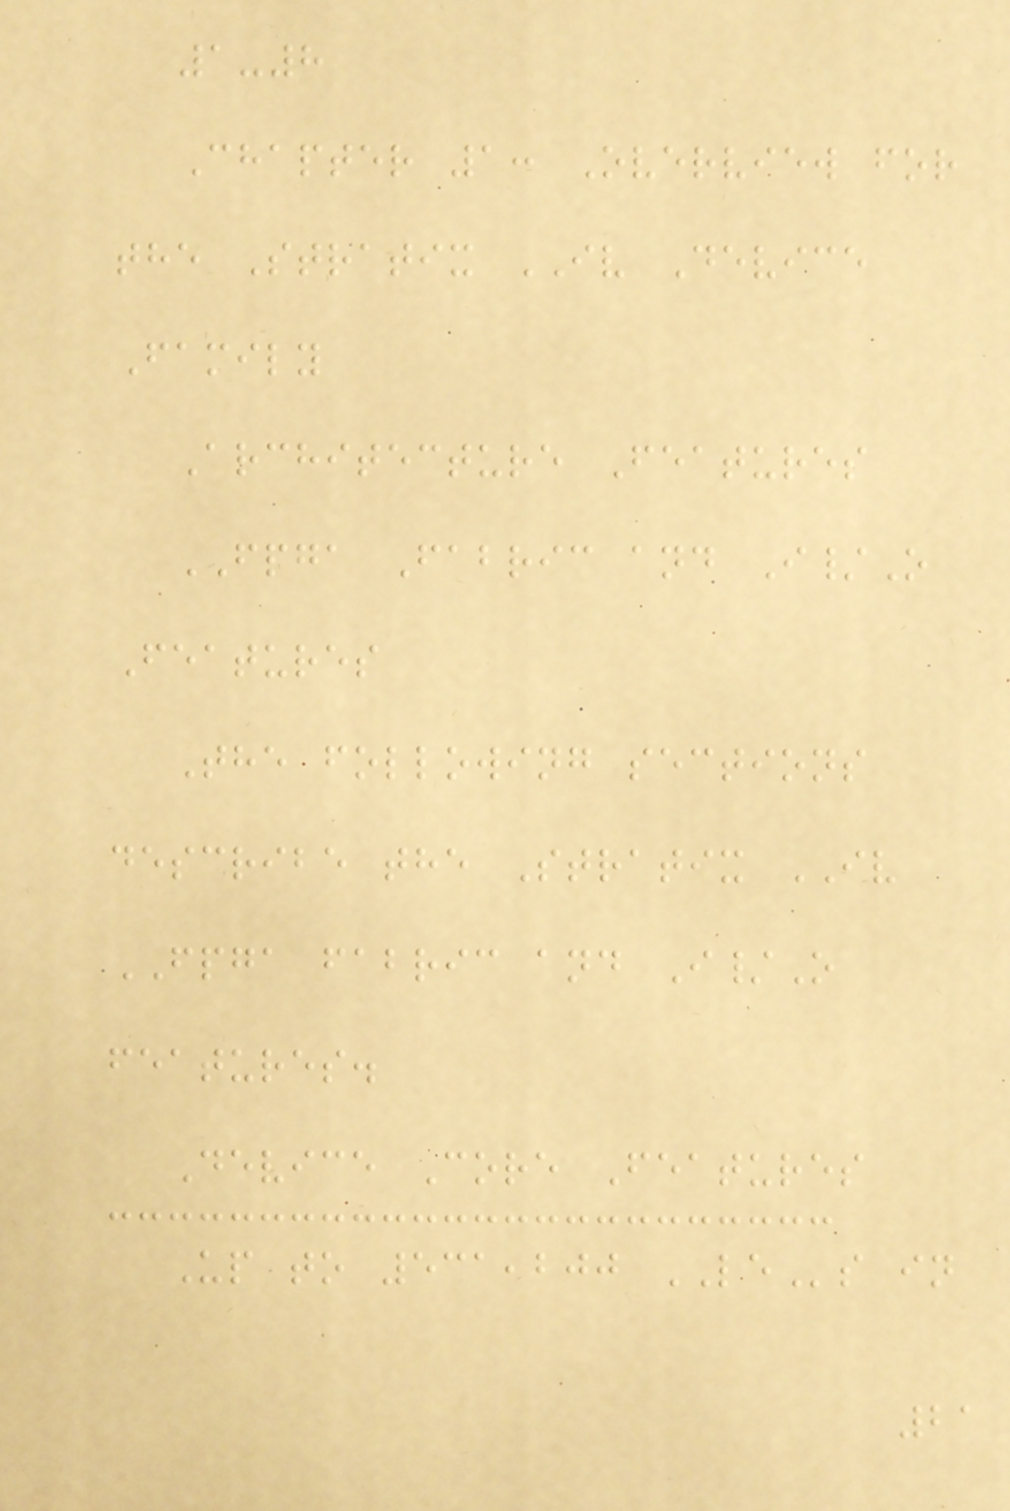1-8
Chapter 1: Overview for
the Stratix IV Device
Family
Architecture Features
FPGA Fabric and I/O
Features
The following sections
describe the Stratix IV
FPGA fabric and I/O
features.
Device Core Features
Up to 531,200 LEs in
21
